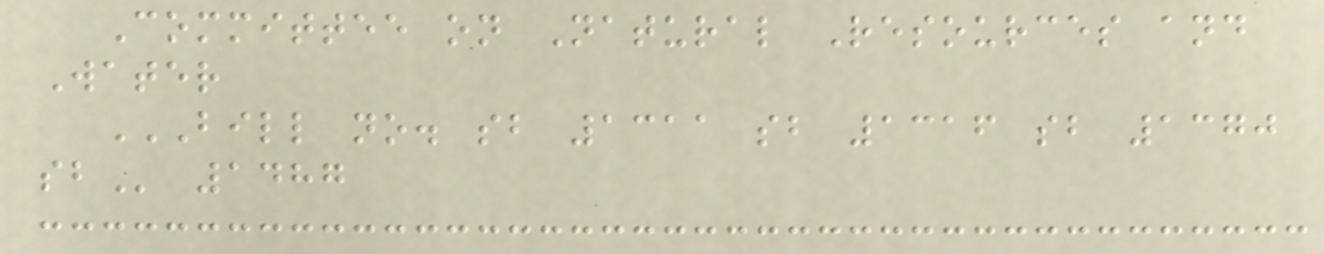Committee on Natural Resources and
Water
BILL NO. SB 1311 SB 1316 SB 1370
SB 1487
